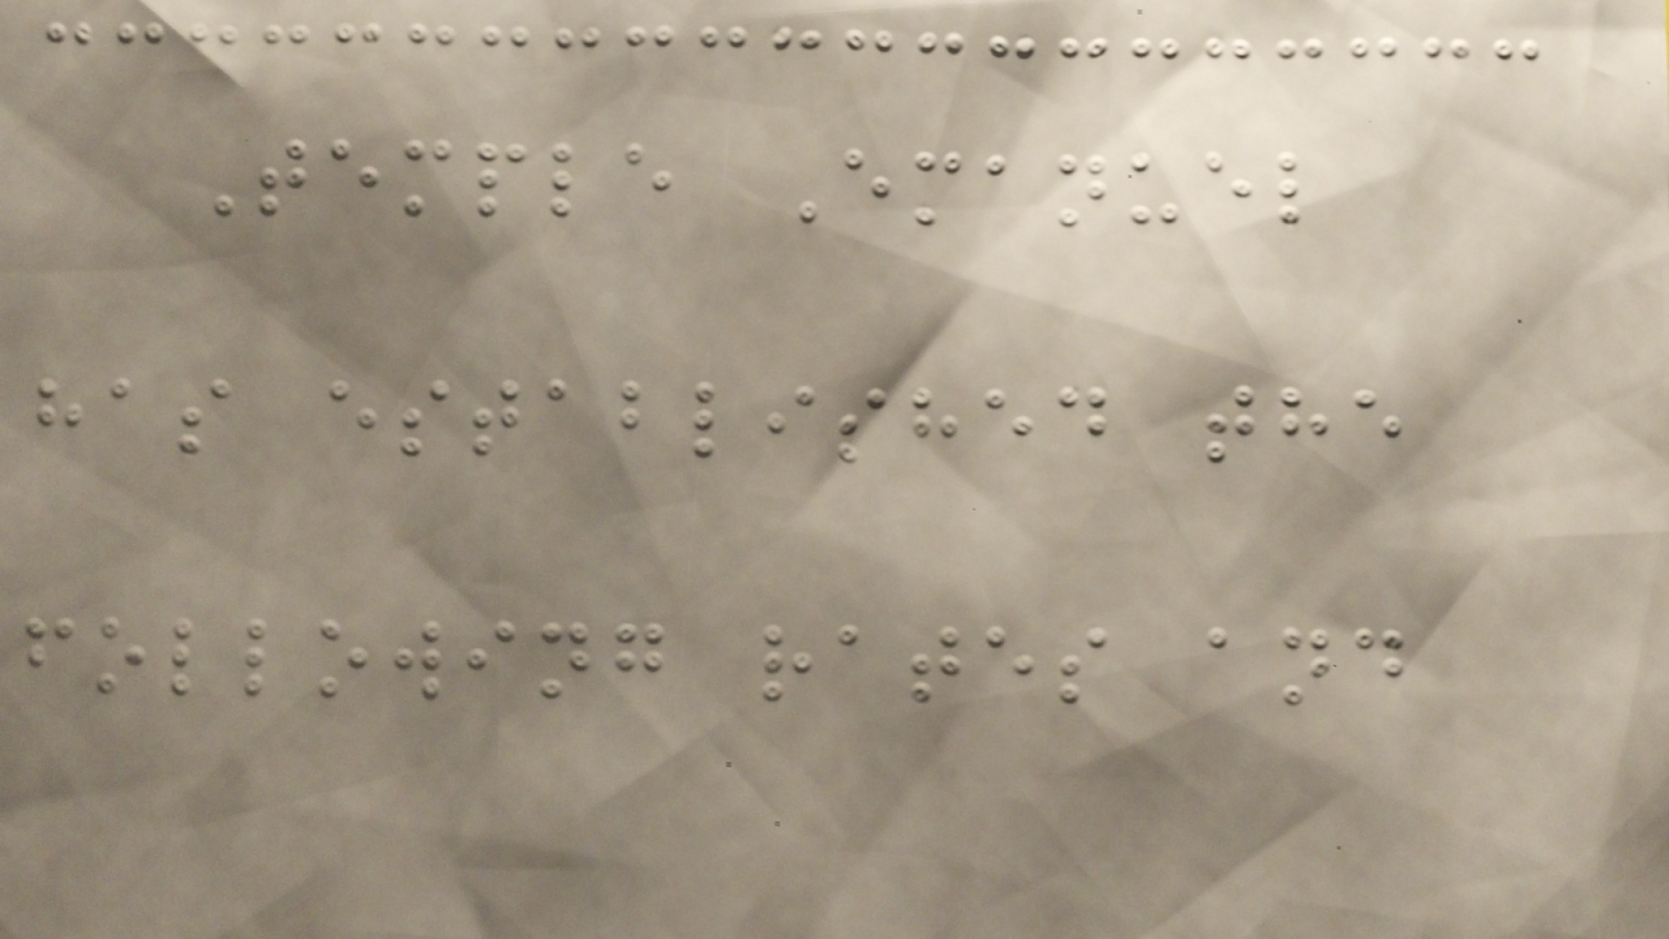Temple Emanuel
has established the
following rates and
